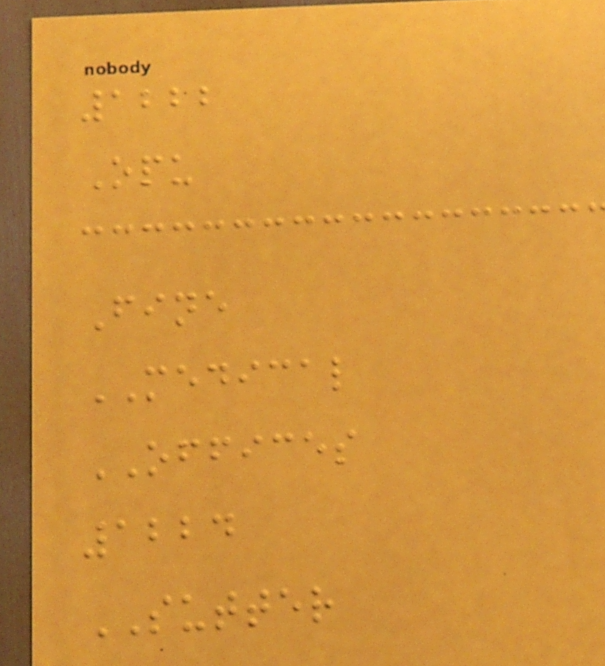1222
Opu
Fine
MEDICAL
OFFICES
1224
SUTTER
